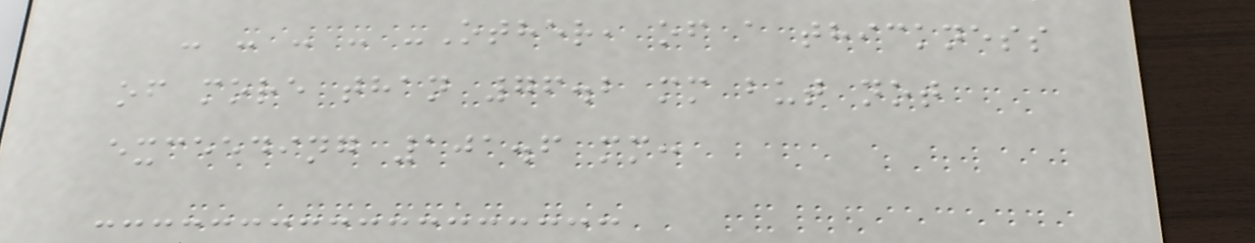- - - - -Other, of a thickness
of more than 76.2 mm but not
exceeding 101.6 mm:
